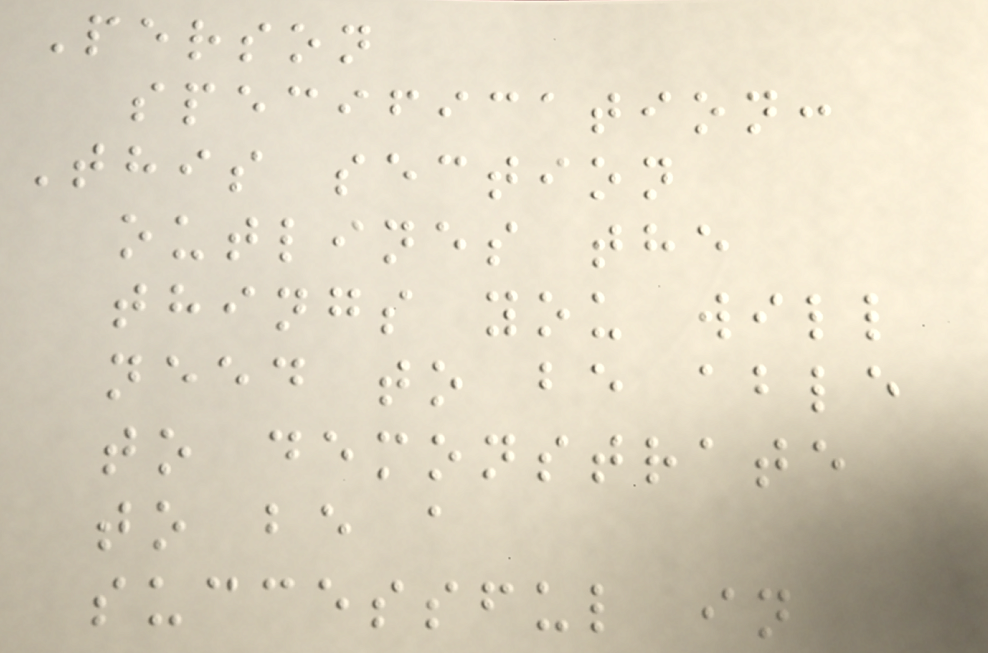Person
specification:
This section
outlines the
things you will
need to be able
to demonstrate
to be a
successful in
